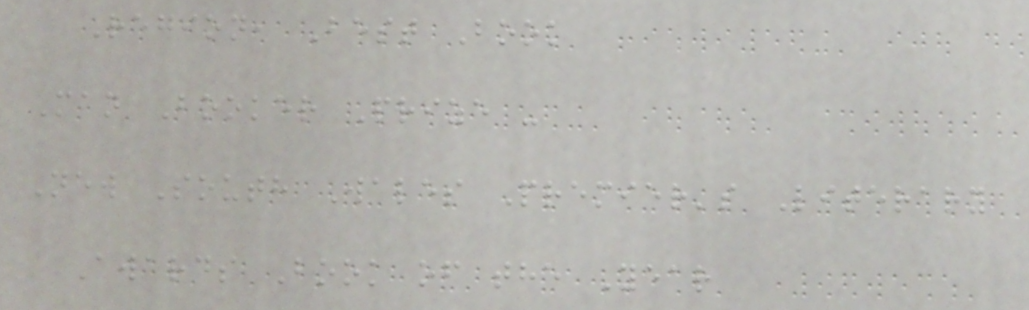Region, Best Book
Man Booker Prize -
New South Wales Premier's Literary
Awards Book of the Year
